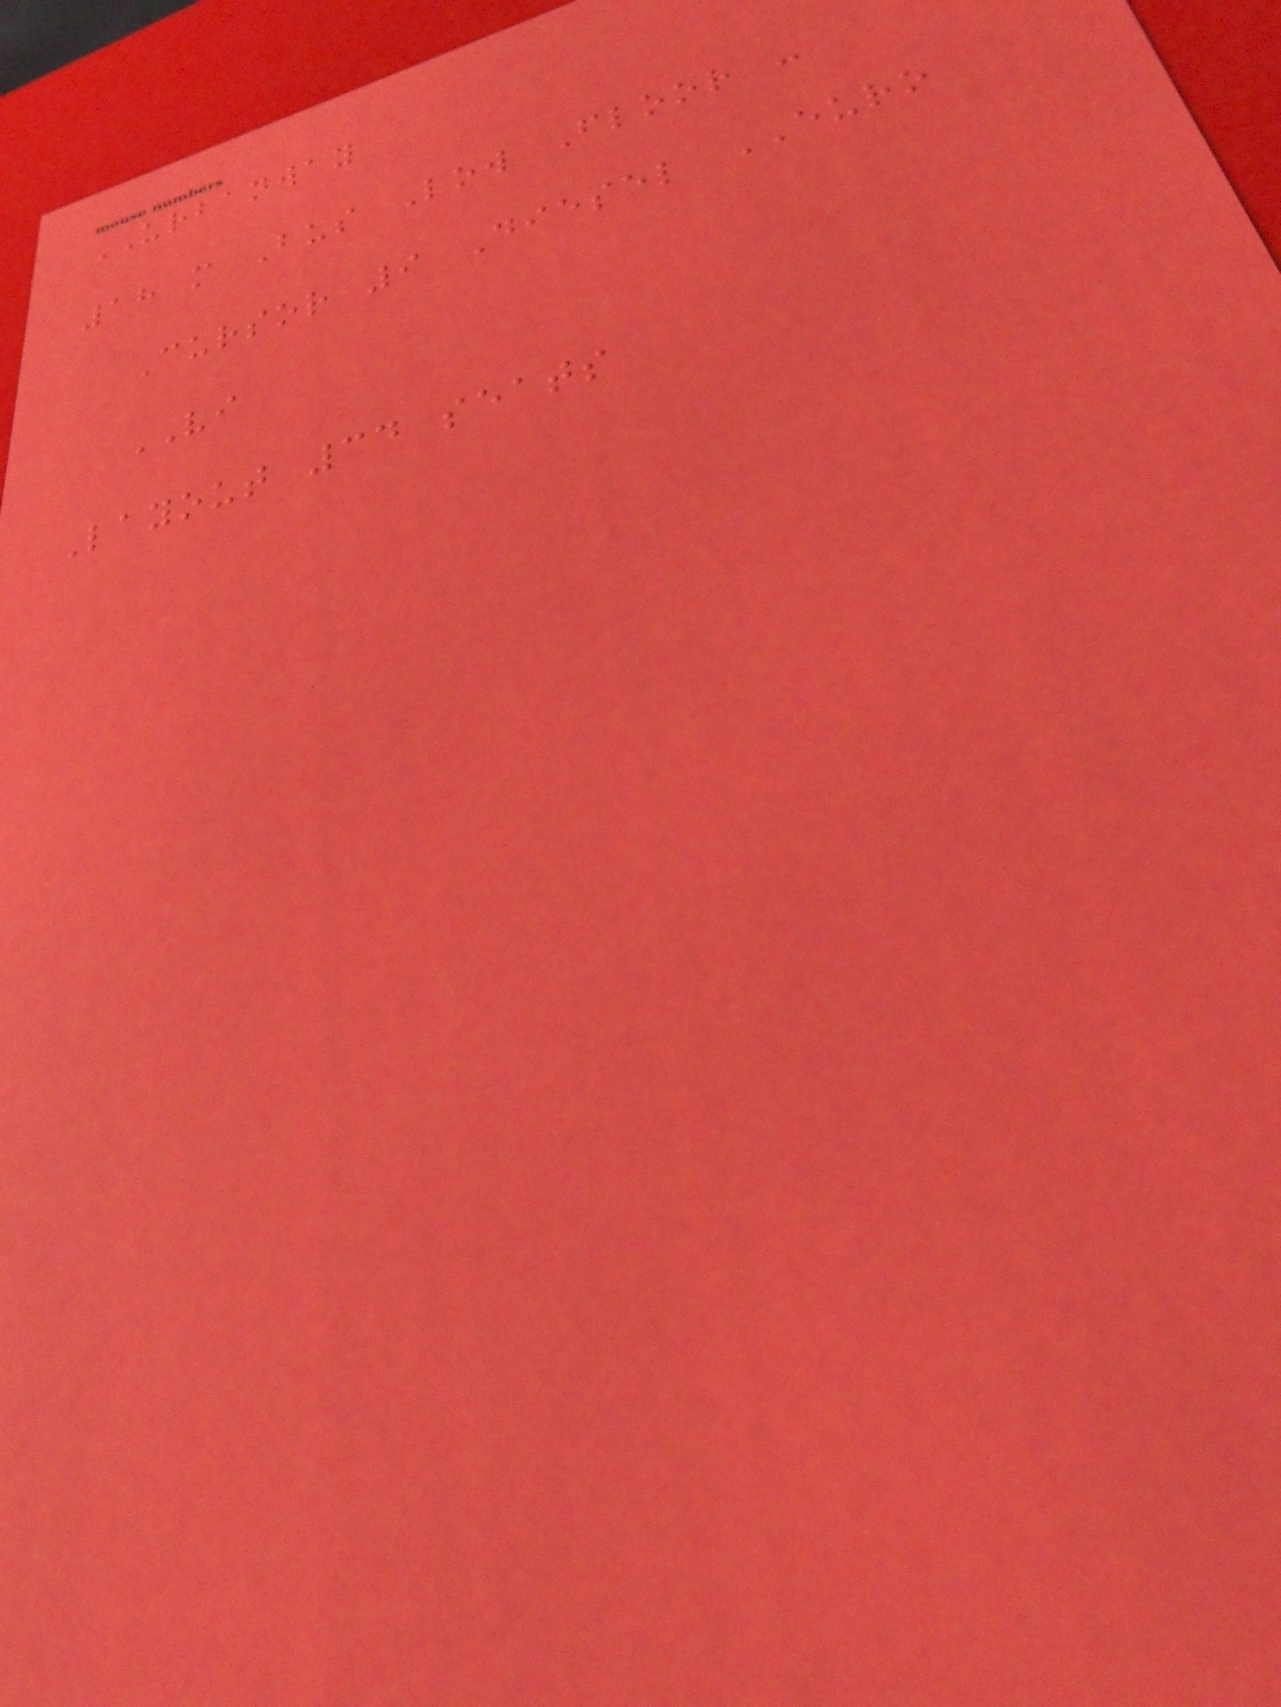URBANWAY
18 m Bus Low Floor -
Cursor 9 Diesel EURO
VI
Layout 34 seats
